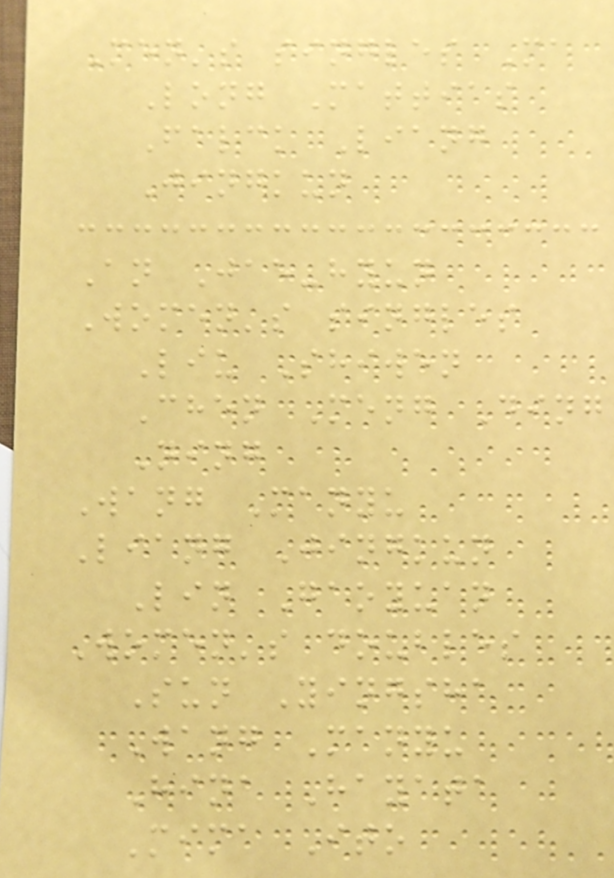Men's singles Ma
Long Mattias
Falck Liang
Jingkun
An Jae-hyun
Women's singles
Liu Shiwen
Chen Meng Ding
Ning
Wang Manyu
Liang Jingkun
Lin Gaoyuan
Women's doubles
Sun Yingsha
Wang Manyu
Hina Hayata
Mima Ito
